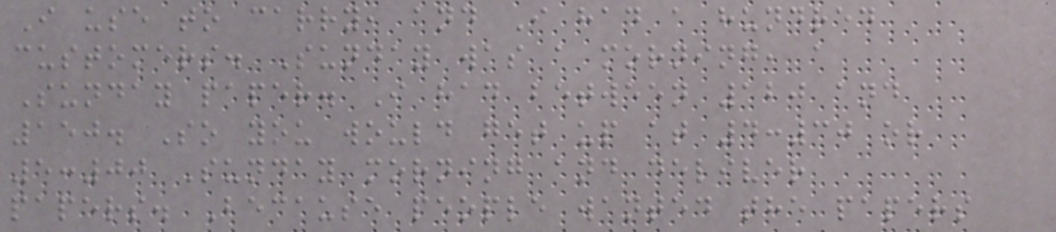I use to carry, and I had a hundred
customers. Sunday was a morning, a
Sunday paper. I had between 120 and
150. So you would get up at 4:30 or
5:00 Sunday morning and deliver
papers. Because people wanted the papers
